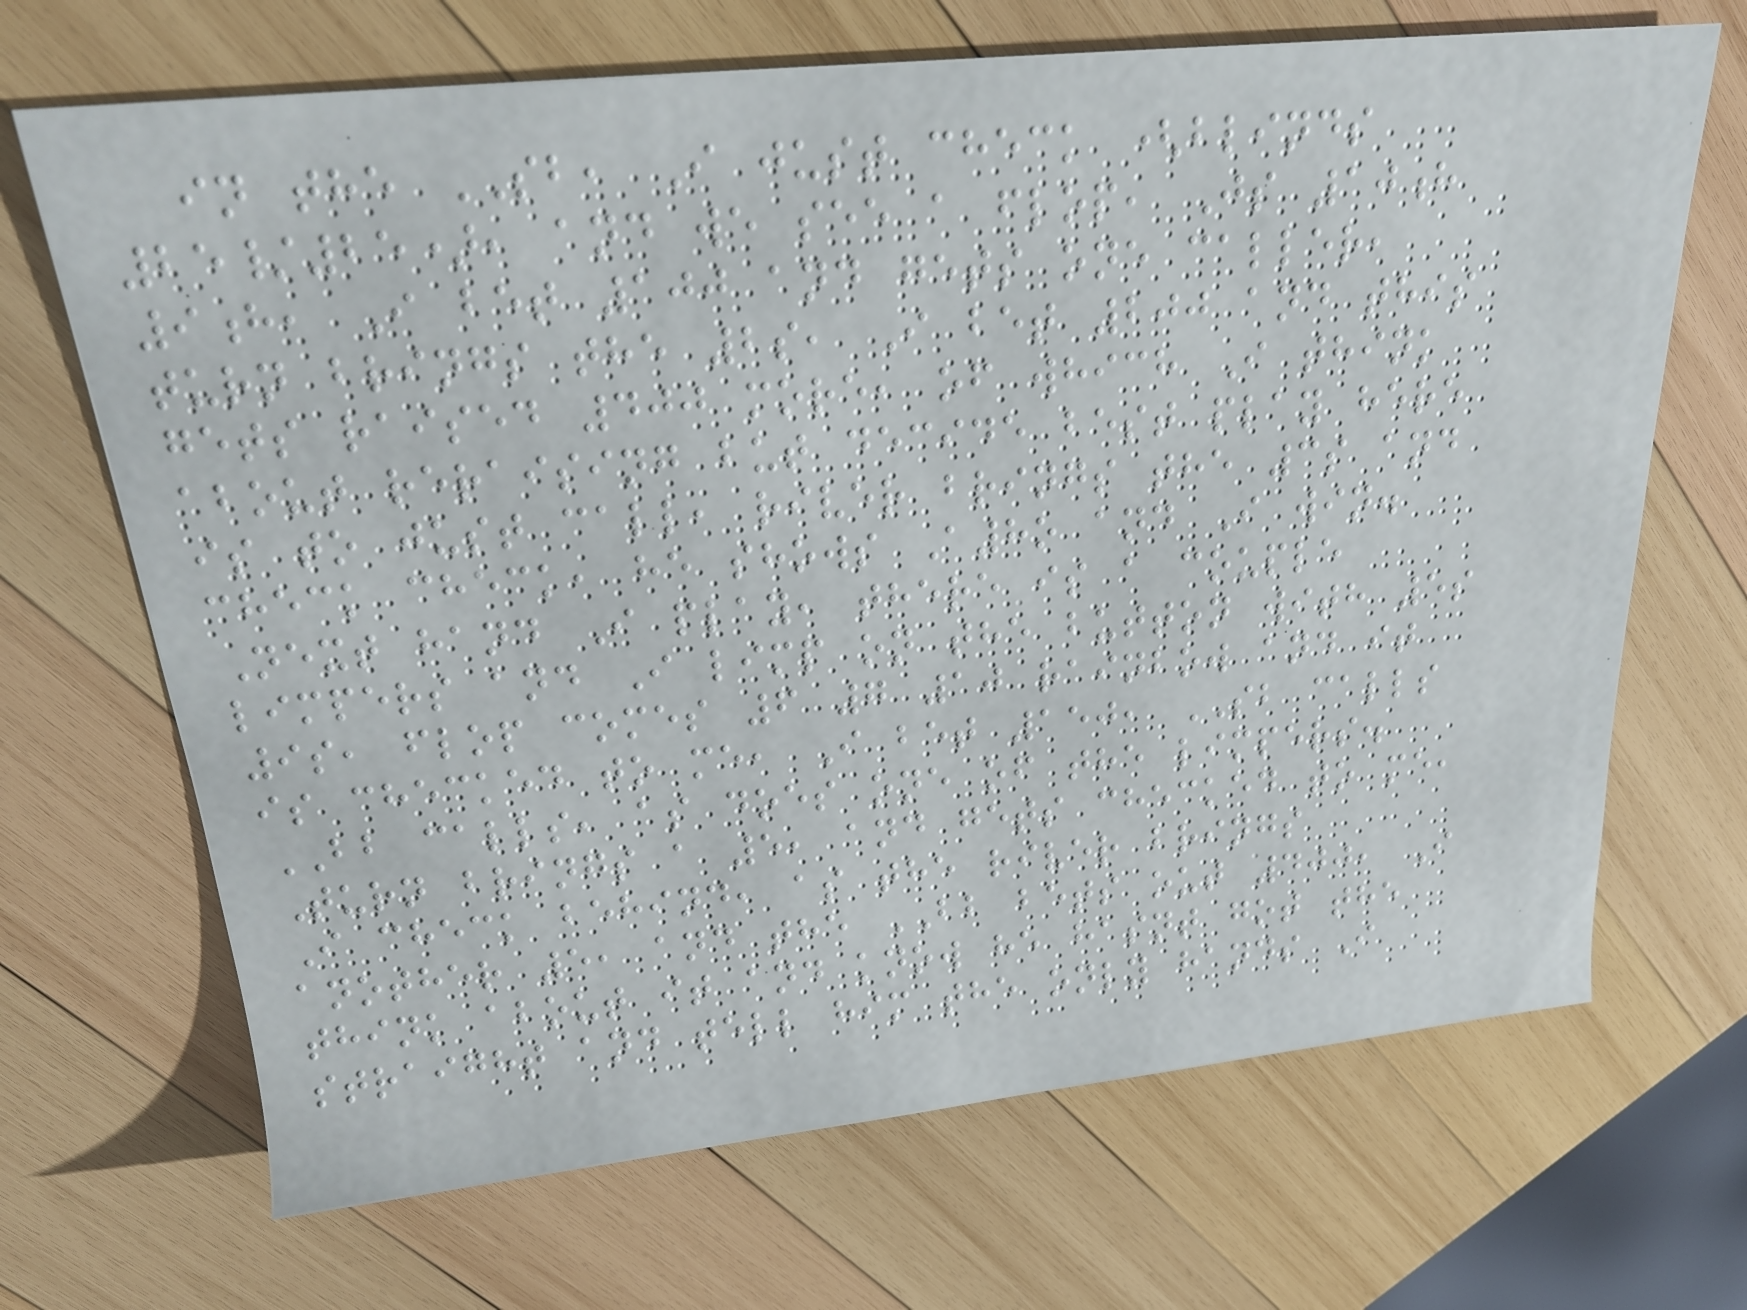in the SB, I just check (blinds
25/25), and we see a flop, Js 10h
9h, I bet 100 and gets one caller,
turn brings the 2s, I bet 200 and this
gets raised 400 more, of which I think
about reraising but decide best play here
is to just call, river brings the 3s and
check check, he shows A8o and I win.
Next hand I play, there is a couple
limpers and I limp on the button with 5s
9s, flop comes 6 7 10 rainbow and it
is checked to me, I bet 150, SB calls
BB calls, as does one of the limpers.
Turn brings a 5, and gets checked to me,
I check behind, as the river brings
another 5, and the BB bets out 400, I
think about it and know he hasnt got the
straight and tell him the only hands I
